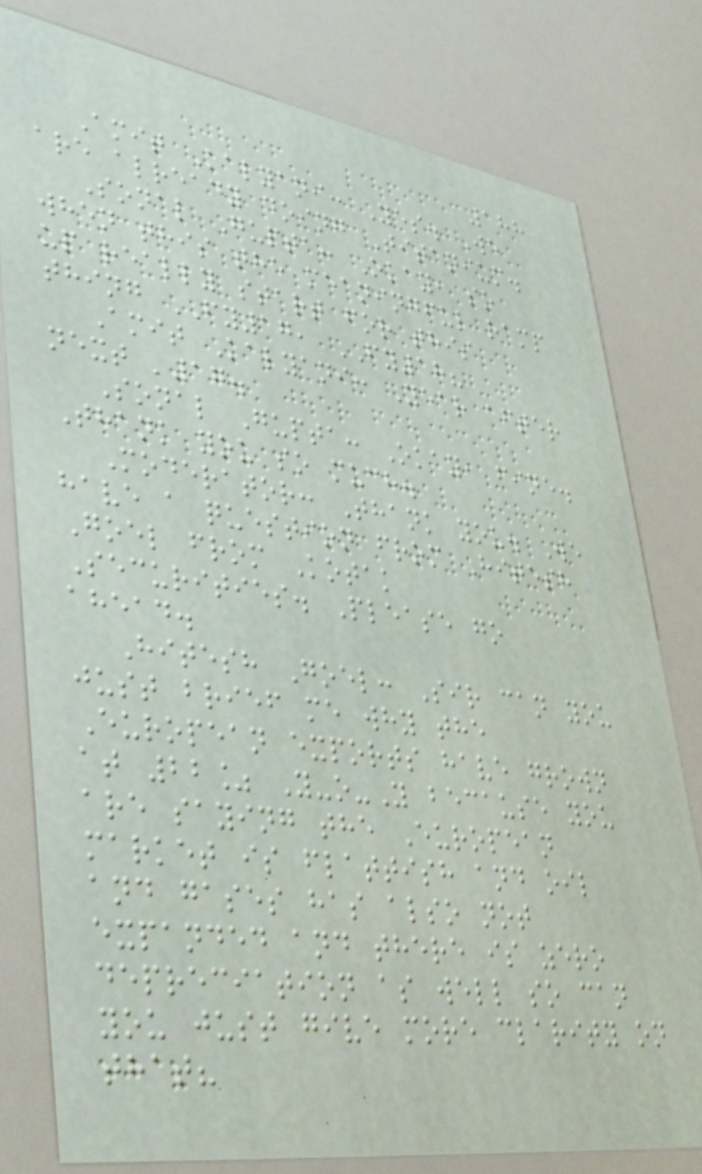188
Amit Kalyani: Yes. We
are already doing Titanium.
Sonal Gupta: Okay, so
when this the meaningful ramp
up really start for this
thing FY17, FY18?
Amit Kalyani: Year after
next '17.
Sonal Gupta: Okay, fine.
Thank you so much.
Moderator: Thank you. We
have a question from Hitesh
Goel from Kotak
Securities. Please go
ahead.
Hitesh Goel: Sir can you
just brief me why the
European exports have grown
at 22% Y-o-Y because you
are saying the European
market is flattish and oil
and gases has also not
expanded and there is zero
depreciation as well so can
you just give more clarity on
that?
